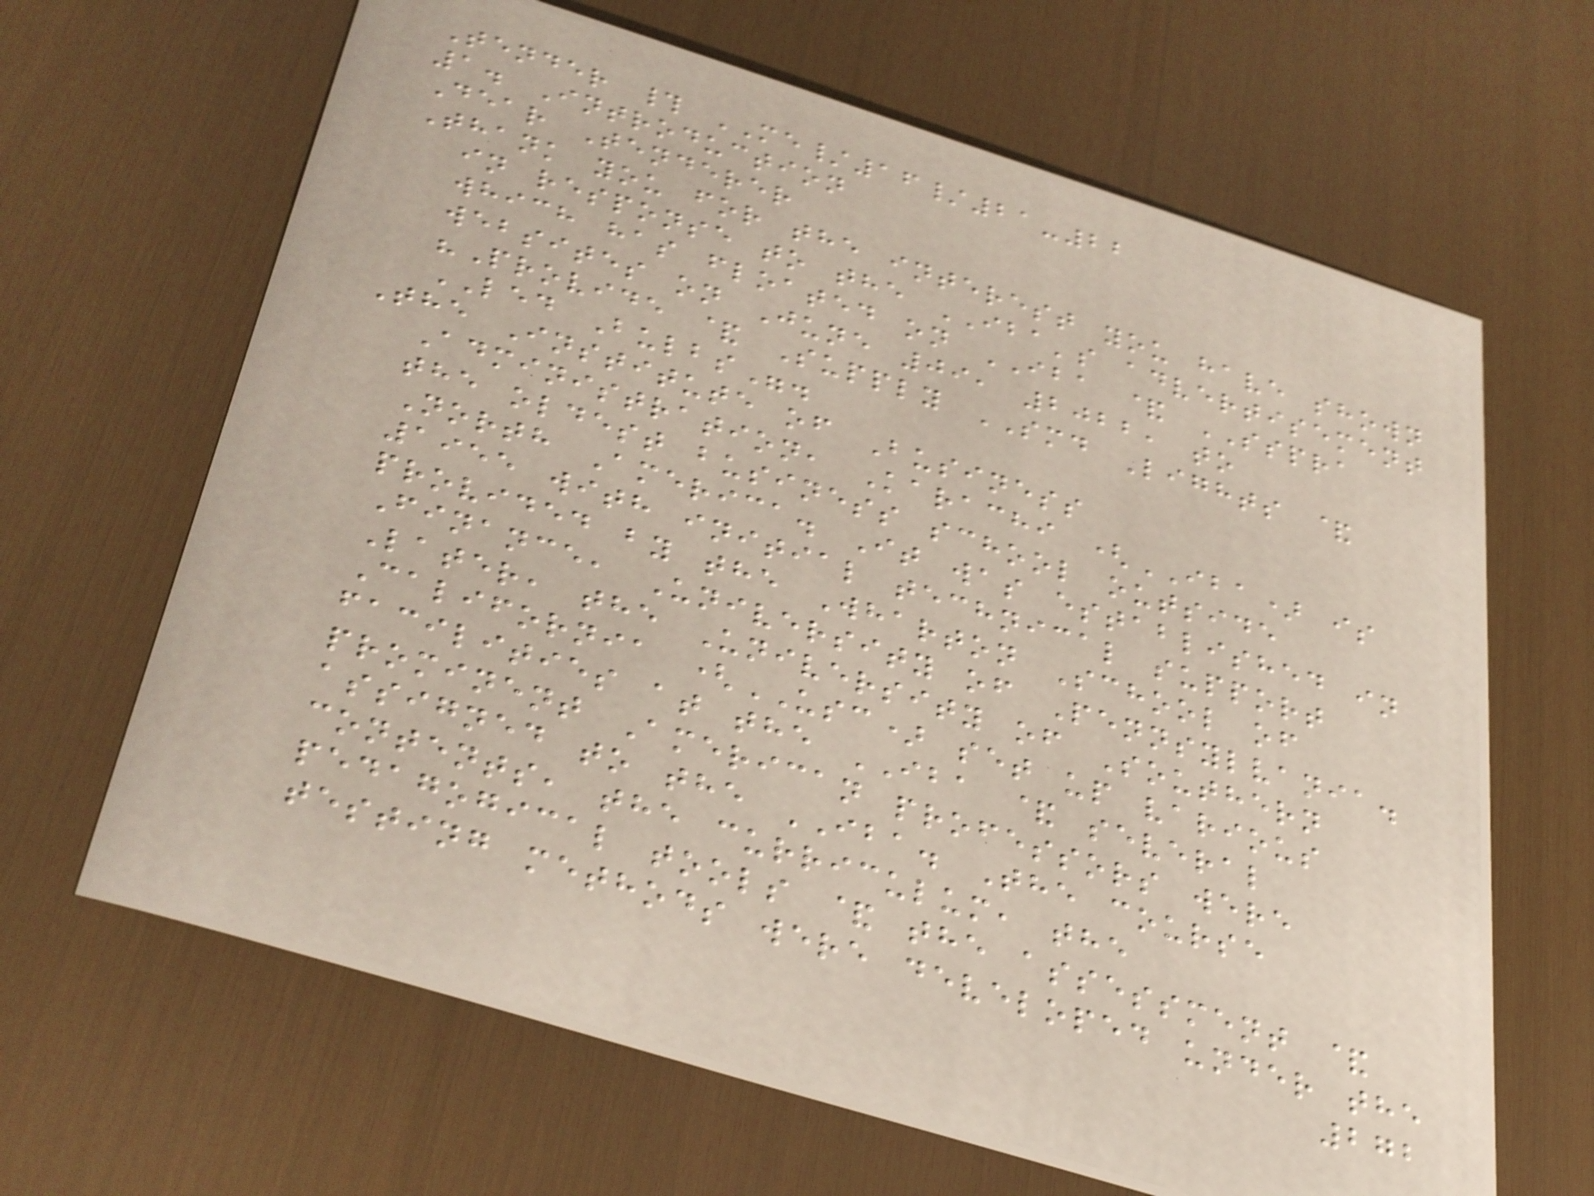Tender # ME/16/21-22
1. Introduction
Dear Tenderer
Thank you for the interest you have shown
in response to the IBA's advertisement
which has floated on IBA & SSPRA
websites on June 09, 2022, to
"Provide & Supply SMD Lights &
LED Bulbs".
The Institute of Business
Administration, Karachi (IBA) is
the oldest business school outside
North America. It was established in
1955 with initial technical support
provided by the Wharton School of
Finance, University of Pennsylvania.
Later, the University of Southern
California (USC) set up various
facilities at the IBA & several
prominent American professors were
assigned to the IBA. The course
contents, the curriculum, the
pedagogical tools & the assessment &
testing methods were developed under the
272
